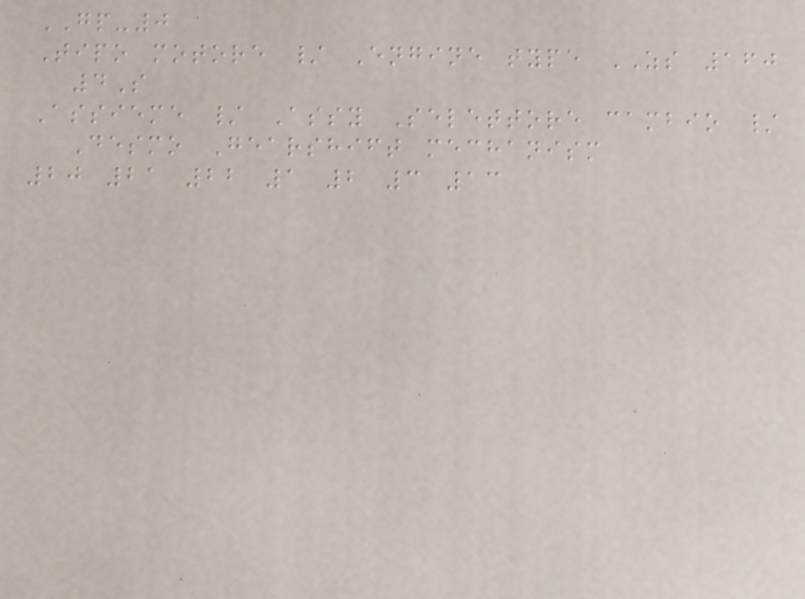GP-0
Tipo motore / Engine type ZS 160
4S
Assieme / Assy Selettore cambio /
Desmo Gearshift mechanism
20 21 22 1 2 3 13
